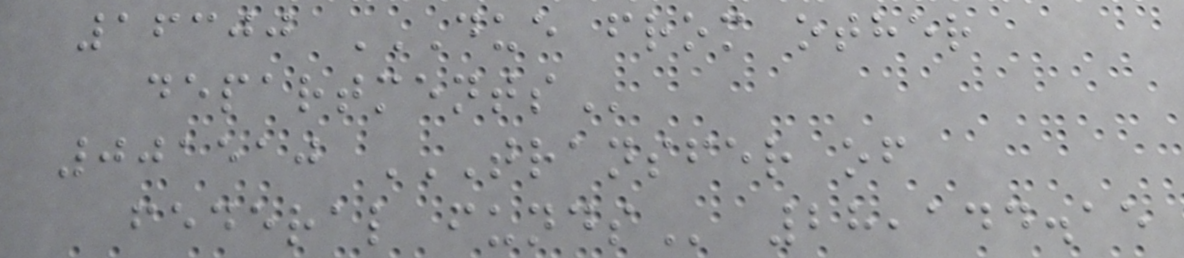16300 DUE FROM OTHER
DEPARTMENTS
001510 TRANSFER OF
FEDERAL FUNDS 28,144.15
